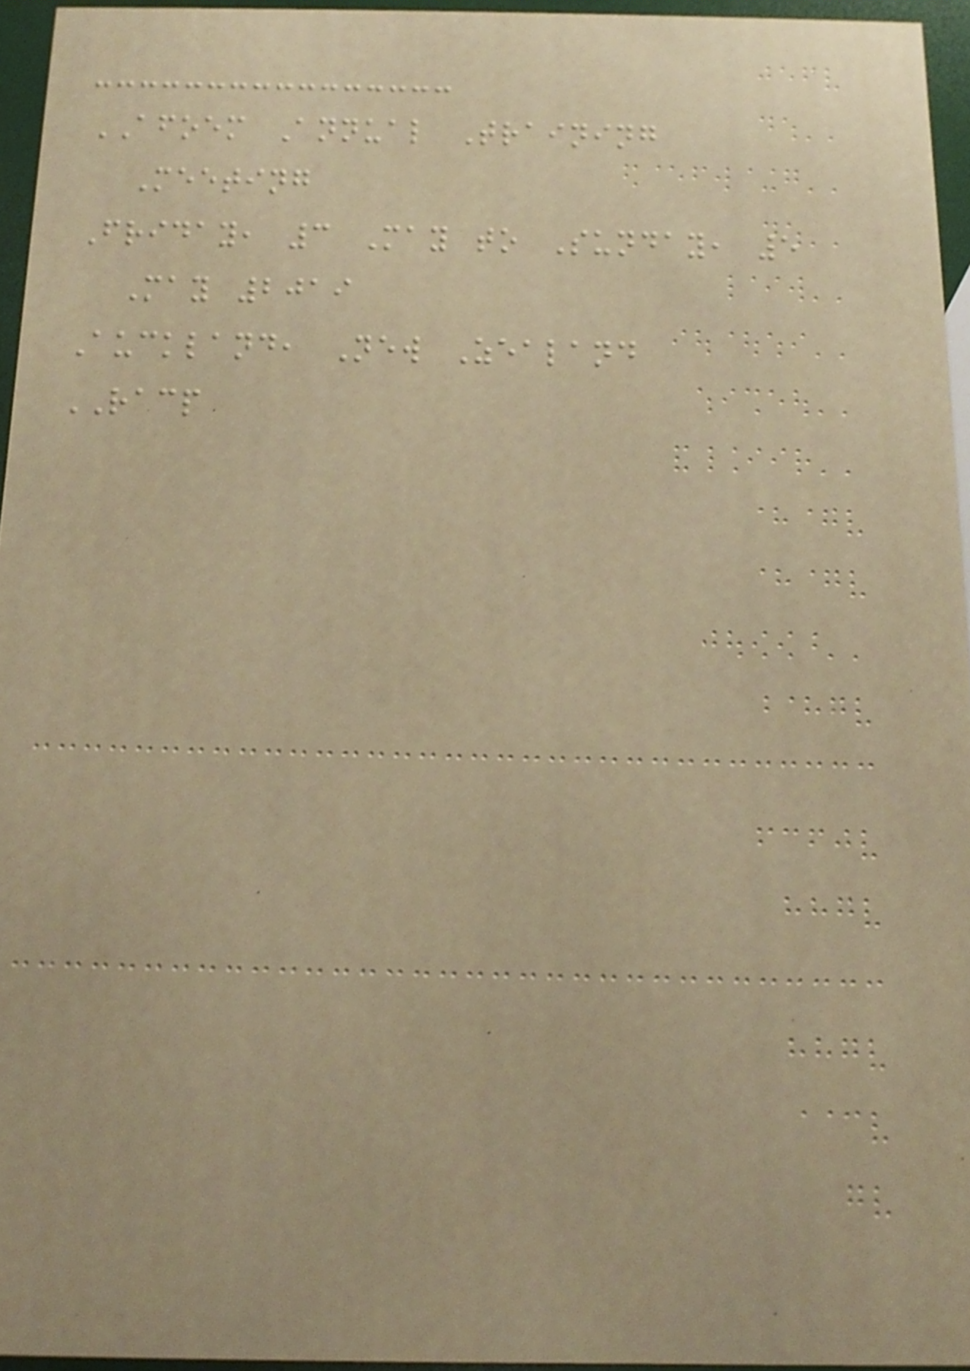AFOEM Annual Training
Meeting
Friday, 3 May to Sunday, 5
May 2019
Auckland, New Zealand
RACP
